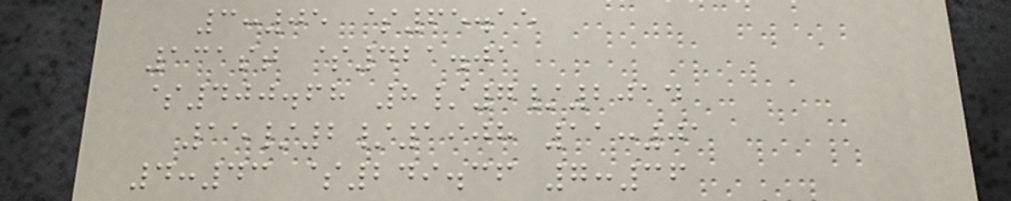3:05 $65.15
131st $421.01
$400.68 8/7/2014
15/2/1908 11:01
4:43 $249.36 7:36
